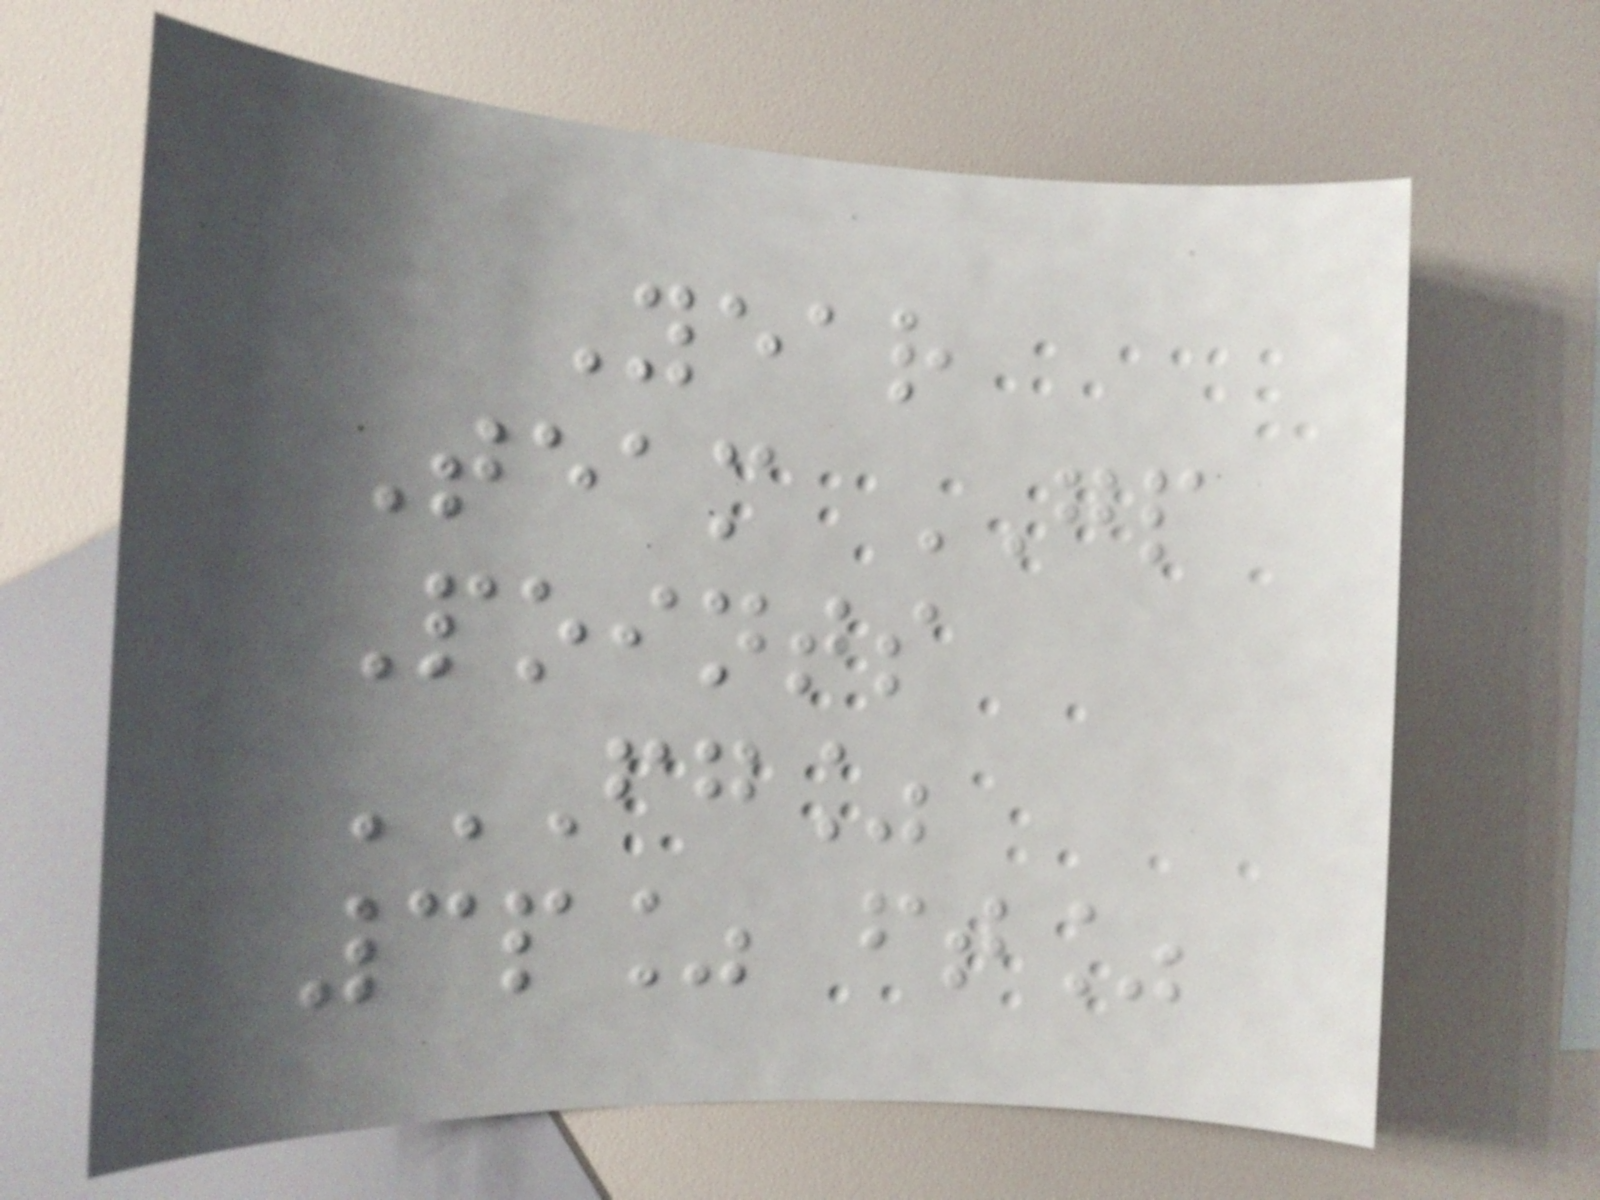Year
Team GP
Points
FG%
3P% FT%
